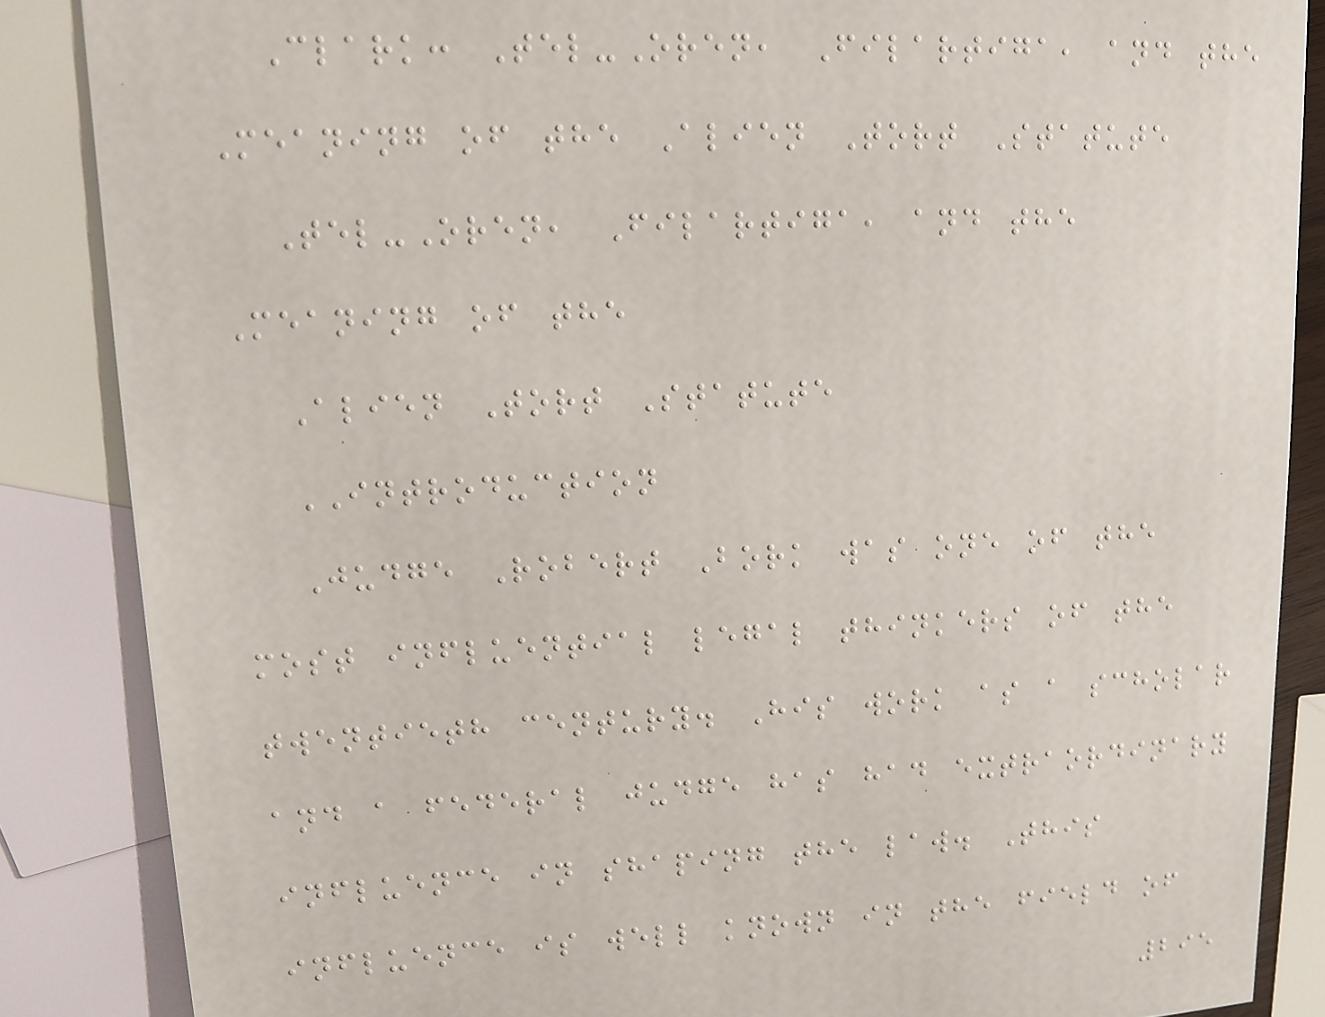Clark: Tel-Oren, Filartiga, and the
Meaning of the Alien Tort Statute
Tel-Oren, Filartiga, and the
Meaning of the
Alien Tort Statute
INTRODUCTION
Judge Robert Bork was one of the
most influential legal thinkers of the
twentieth century. His work as a scholar
and a federal judge has had extraordinary
influence in shaping the law. This
influence is well known in the field of
295
